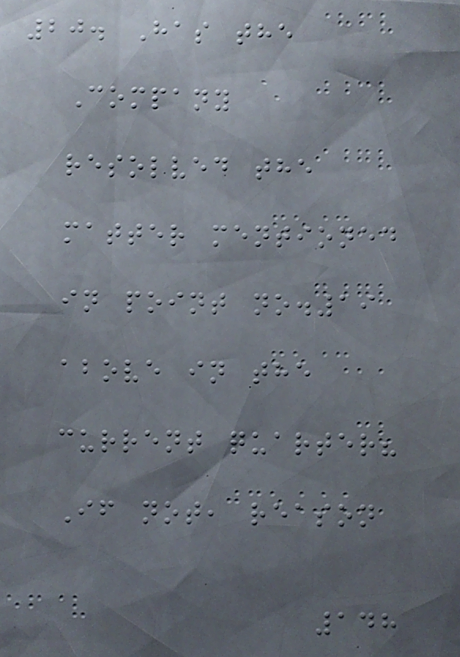20. Has the
Company
resolved the
matter mentioned
in point no.19
above in the
current quarter?
If not, reason
148
